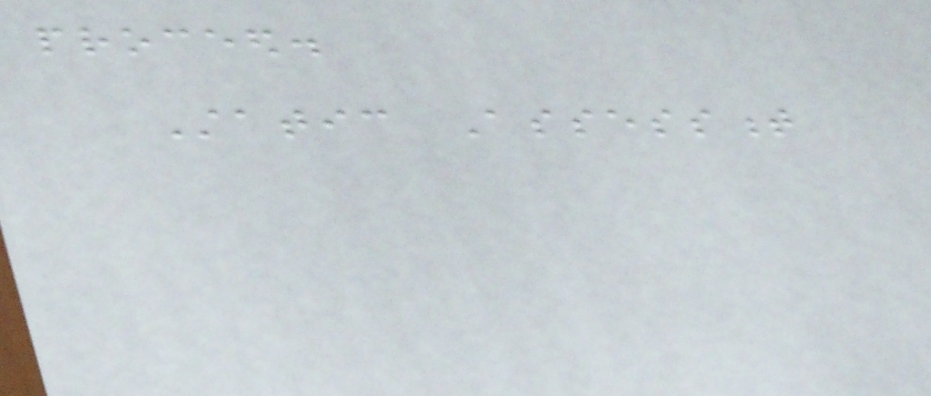proceed.
Static Assessment
